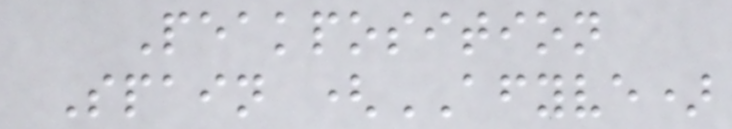Peakposition
Spain (AFYVE)
